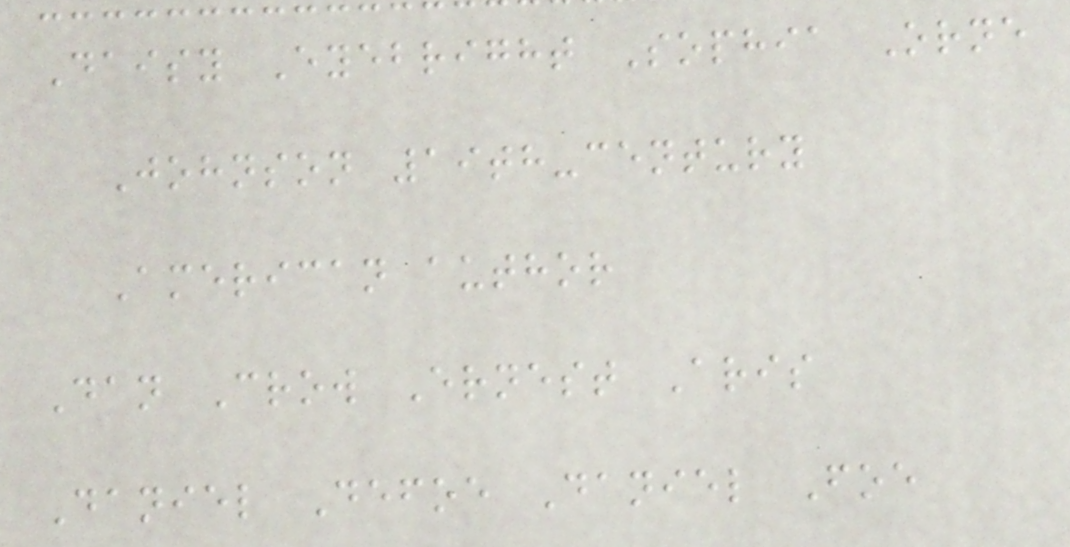Daisy Eyebright Sophia Orne
Johnson 19th-century
American author
Dan Crow Ernest Aris
Daniel Defoe Daniel Foe
